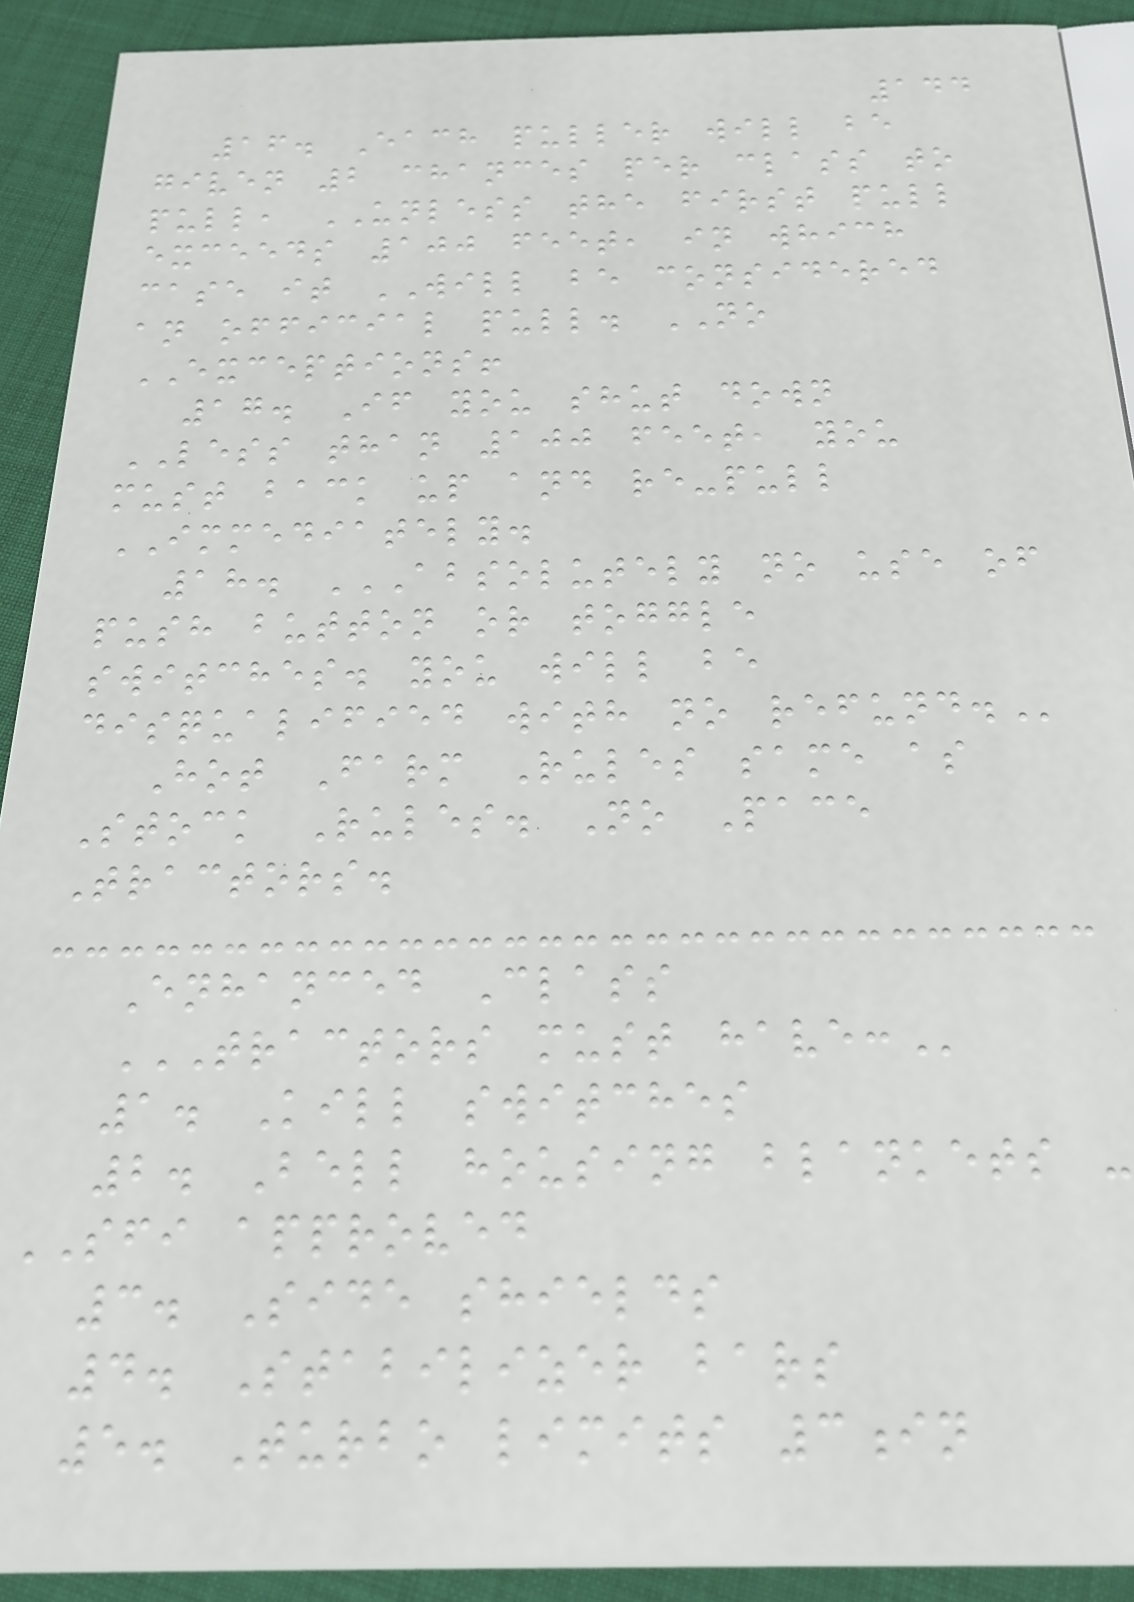144
16. Each puller will be
given 2 chances per class to
pull, UNLESS the first pull
exceeds 100 feet, in which
case it WILL be considered
an official pull. NO
EXCEPTIONS!
17. If you shut down
LESS than 100 feet, you
must back up and re-pull
IMMEDIATELY.
18. ABSOLUTELY NO USE OF
PUSH BUTTON OR TOGGLE
SWITCHES. YOU WILL BE
DISQUALIFIED WITH NO REFUND.
Hot Farm Rules same as
Stock Rules. No Pace
Tractors.
Enhanced Class
TRACTORS MUST HAVE:
1. Kill switches
2. Bell housing blankets -
SFI approved
3. Side shields
4. Stabilizer bars
5. Turbo limits 3in
